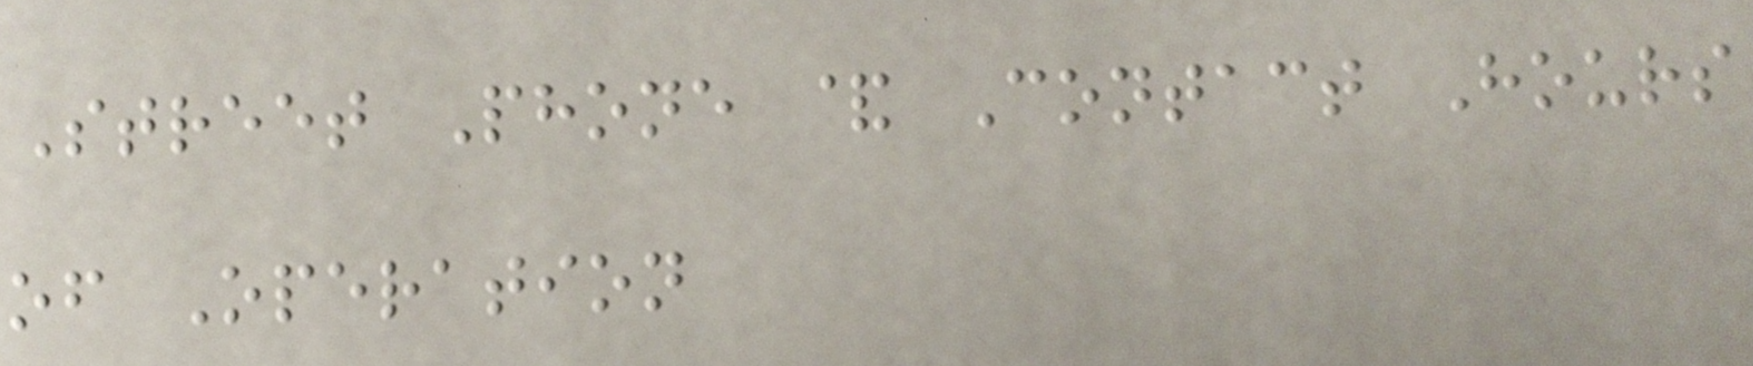Street Phone & Contact Hours
of Operation
